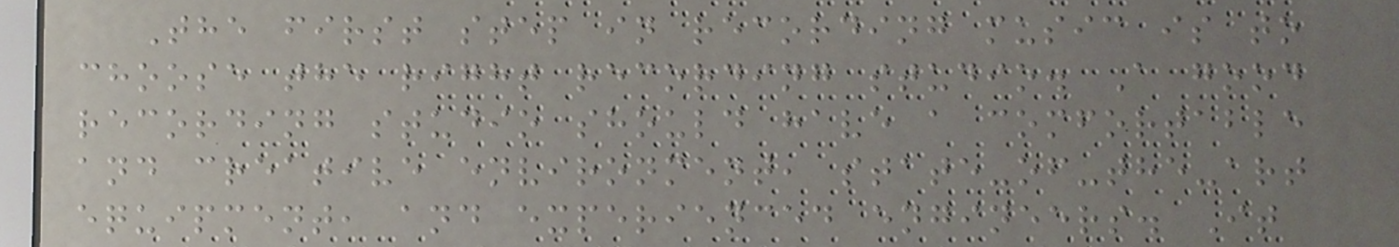The first step in recording music is to
choose the right recording studio. A good
recording studio should have a comfortable
and creative environment, state-of-the-art
equipment, and experienced engineers. It
